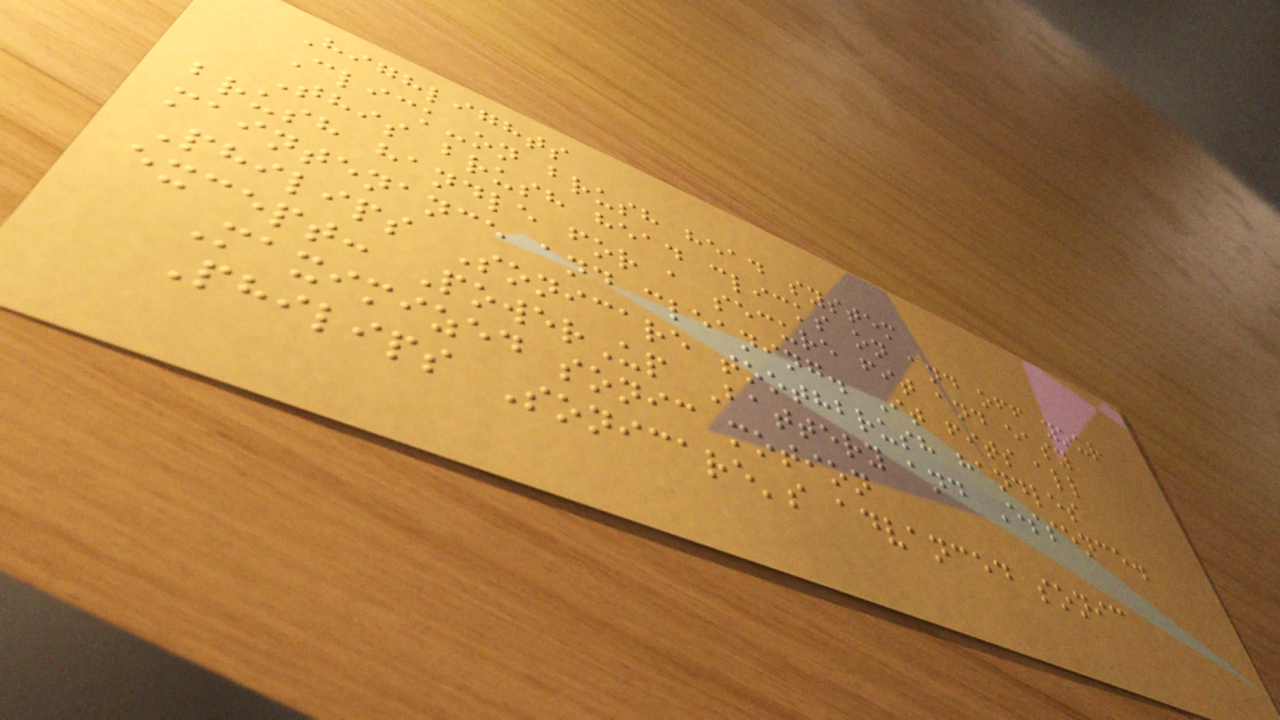Highlights
Click-on brush head system
This brush head clicks on and off your
brush handle for a secure fit and easy
maintenance and cleaning. It fits all
Philips Sonicare toothbrush handles
except: PowerUp Battery and Essence.
Maximized sonic motion
Philips Sonicare's advanced sonic
